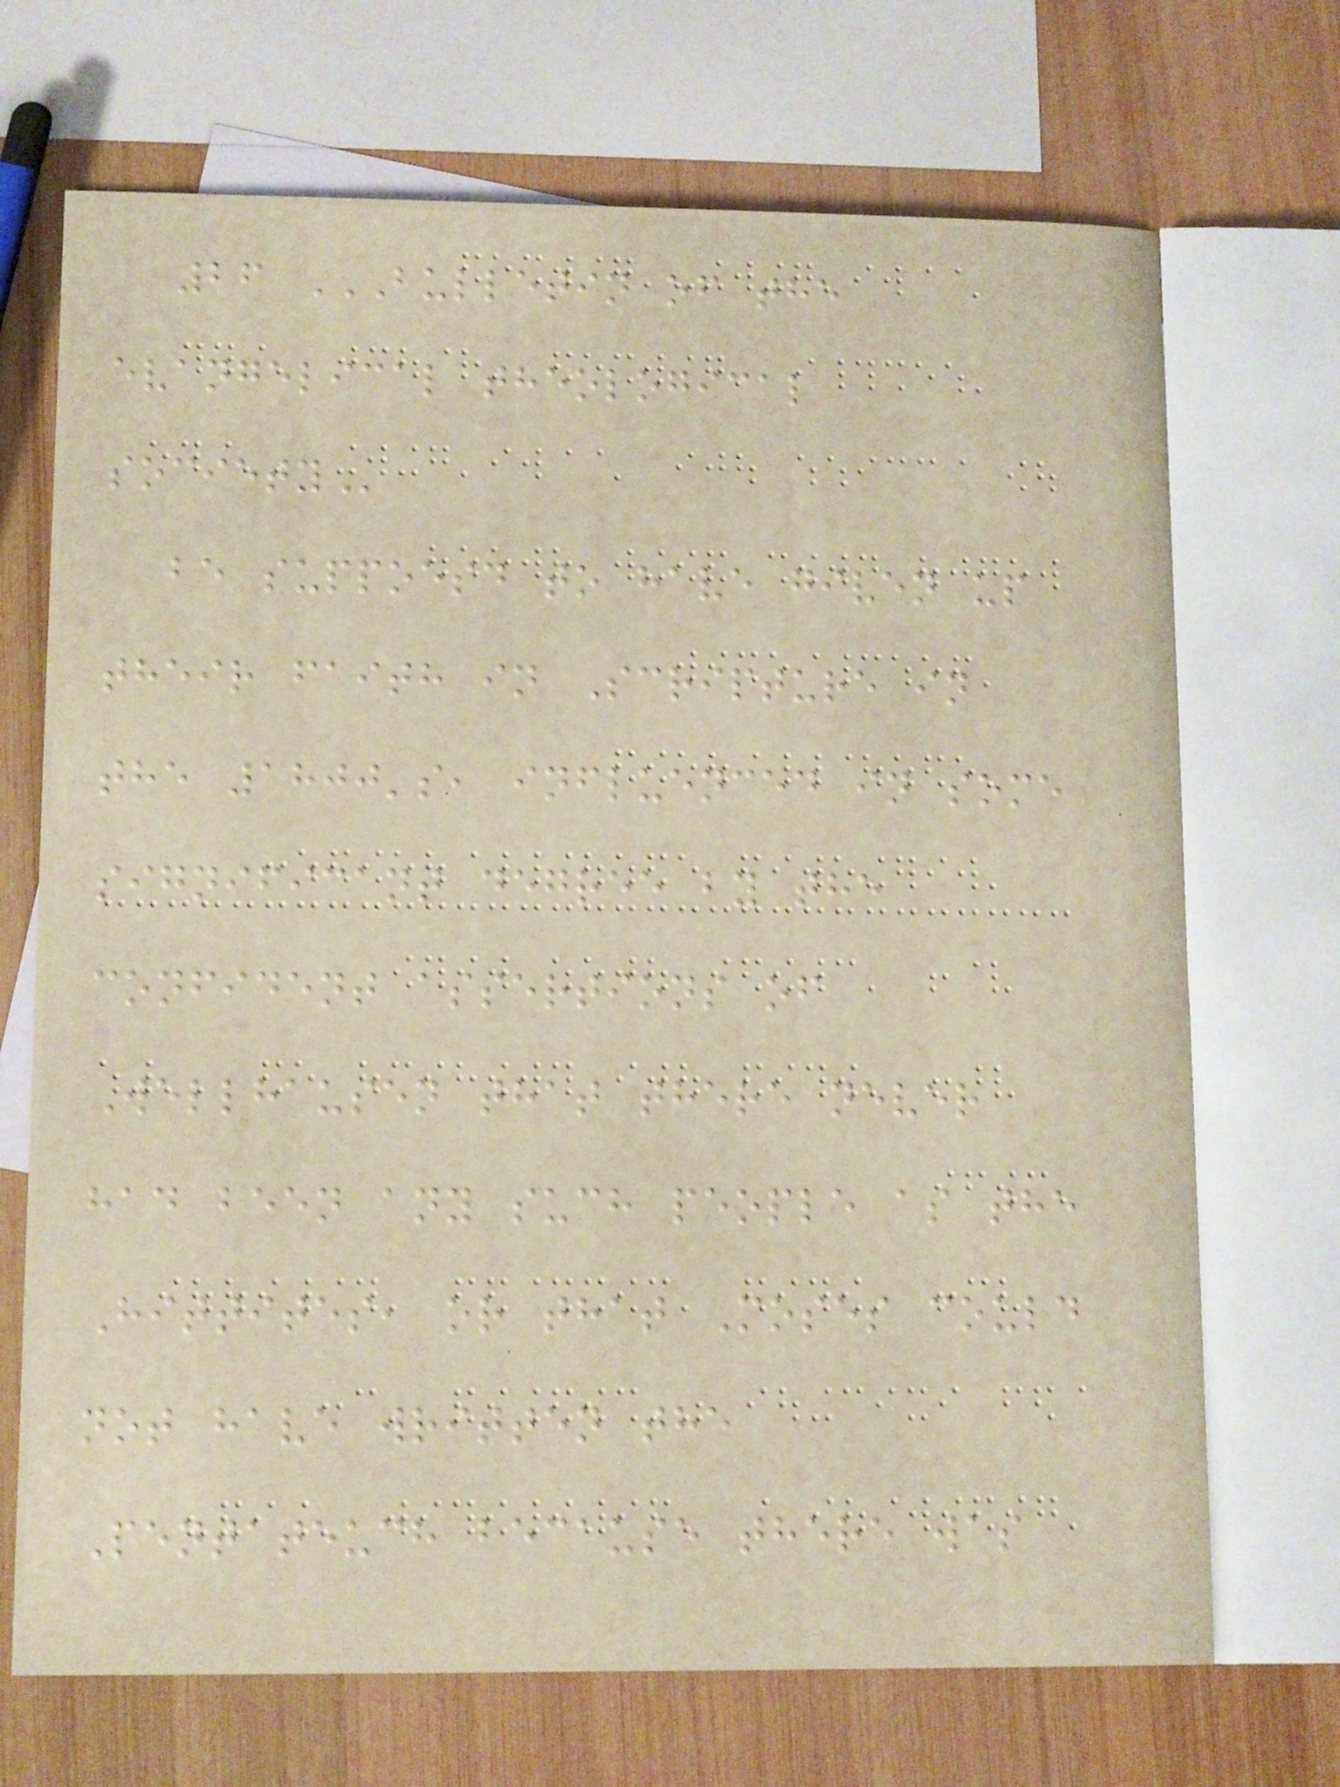26 BULLETIN OF THE
EVANGELICAL THEOLOGICAL
SOCIETY
be suppoesd to have given up
their faith in Scripture in
the 1800's, influenced in some
significant degree by the
confident assertions of
Wellhausen that there never
had been any such people as the
Hittites, or that Moses could
not have written the
Pentateuch because there was
